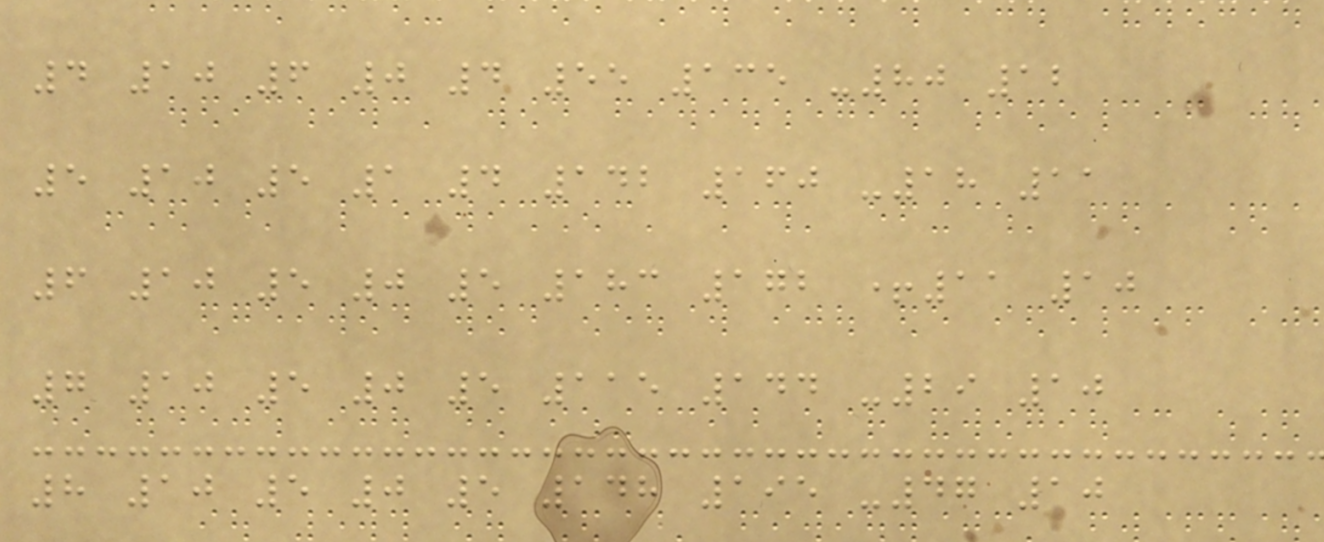4 10 6 0 4 55 135 -80 12
5 10 5 1 4 142 160 -18 11
6 10 5 0 5 183 172 +11 10
7 10 5 0 5 115 144 -29 10
8 10 5 0 5 148 195 -47 10
